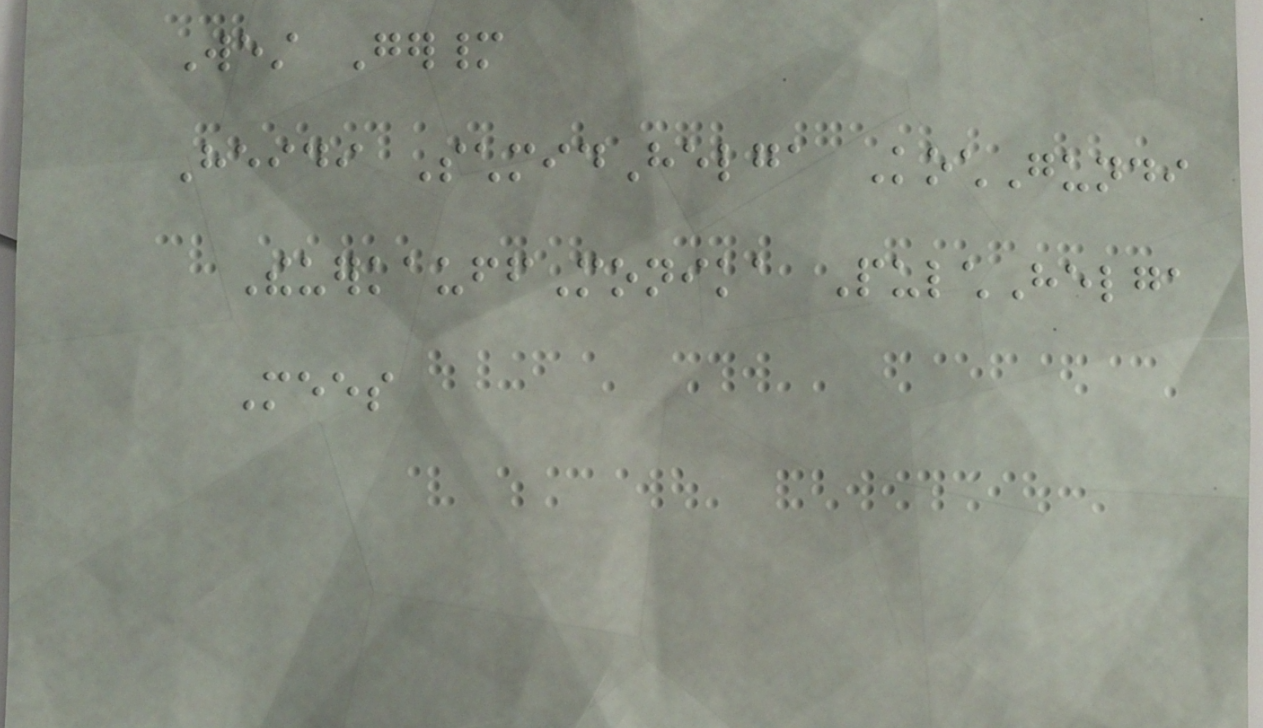West Germany
Heidi SchmidHelga KochGundi
TheuerkauffMonika PulchHelga
Mees
